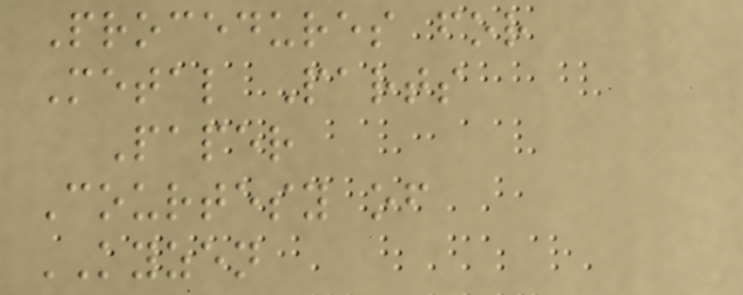Procedures for
Metal Parts
Paper
Courtesy of
KYZEN
